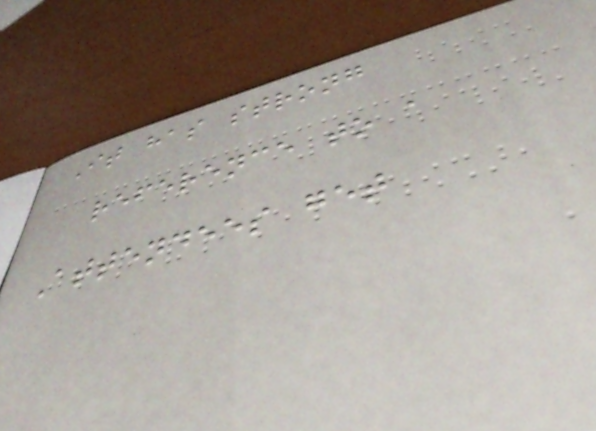It has strong
reference to a
Attendees get
